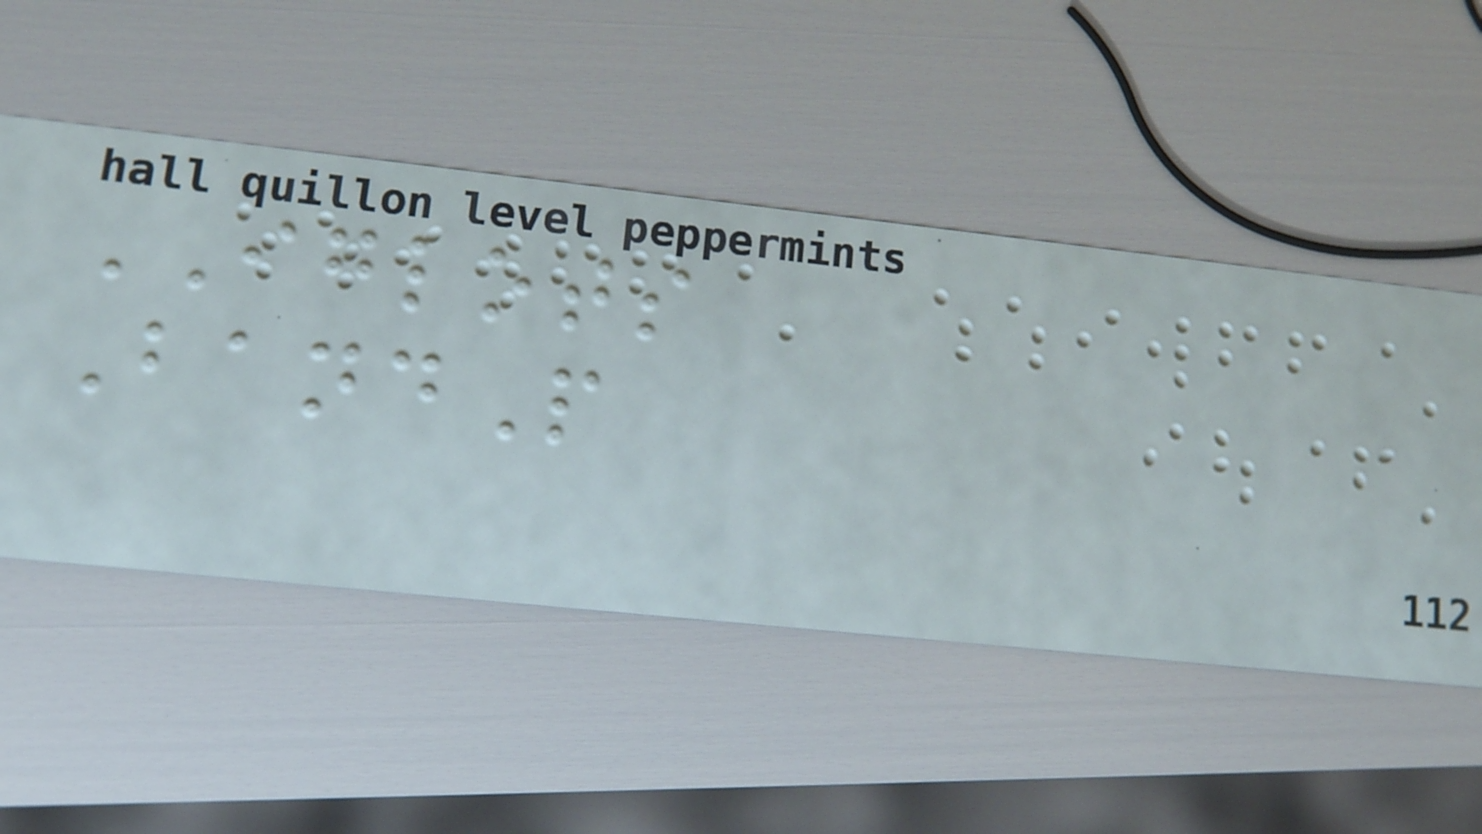IGLOTS
BandP
